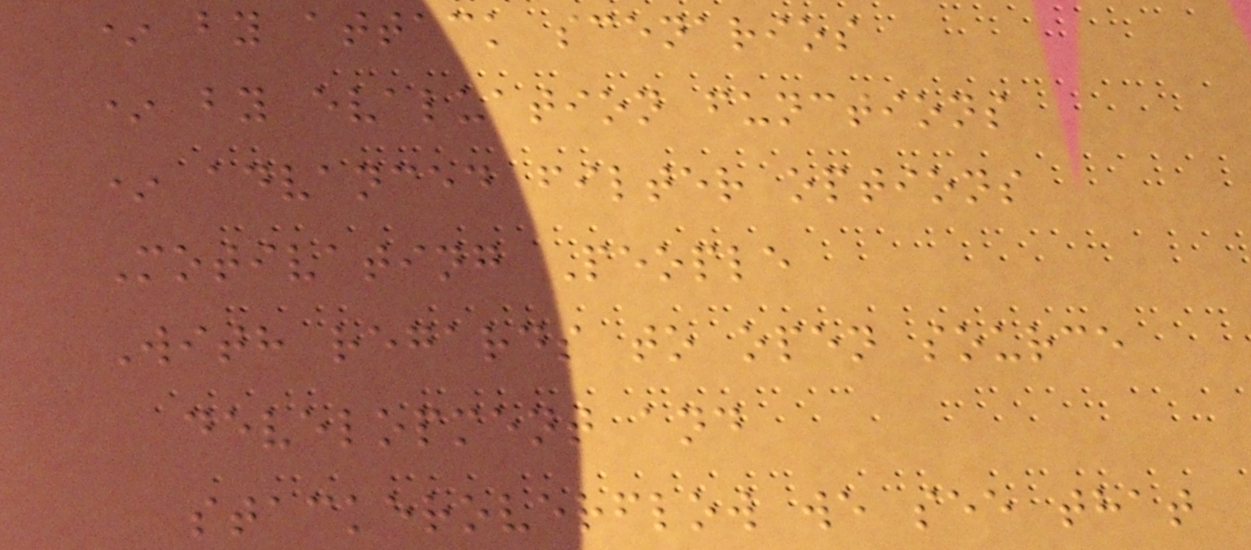* by attack scenarios
* by evaluation functions
* advanced filter options
Motivating People
With regards to open source
development and
stackeroverflow we see that
